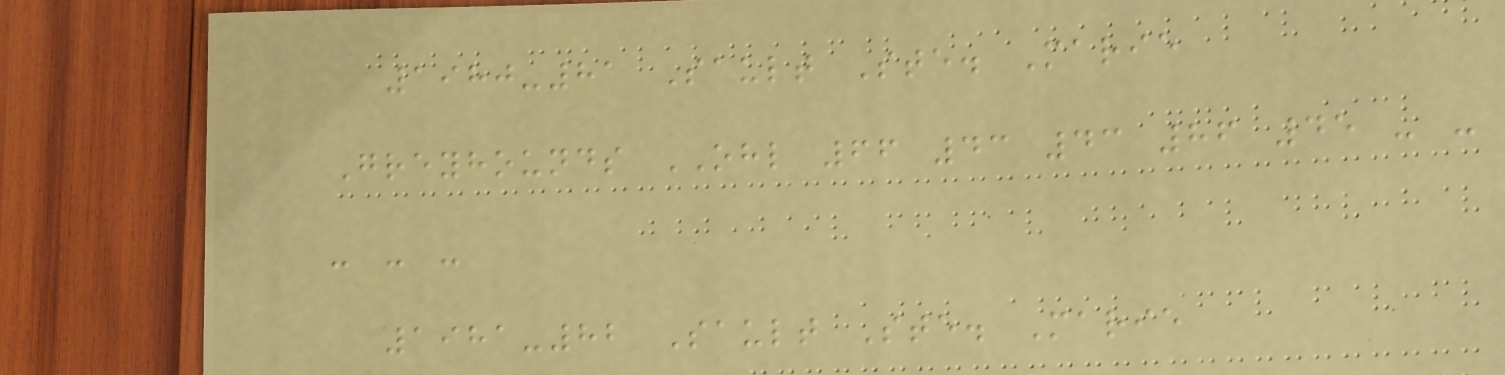1980-81 Sault Ste. Marie
Greyhounds OHL 66 43 43 86 45 - -
- - -
1981-82 Sault Ste. Marie
